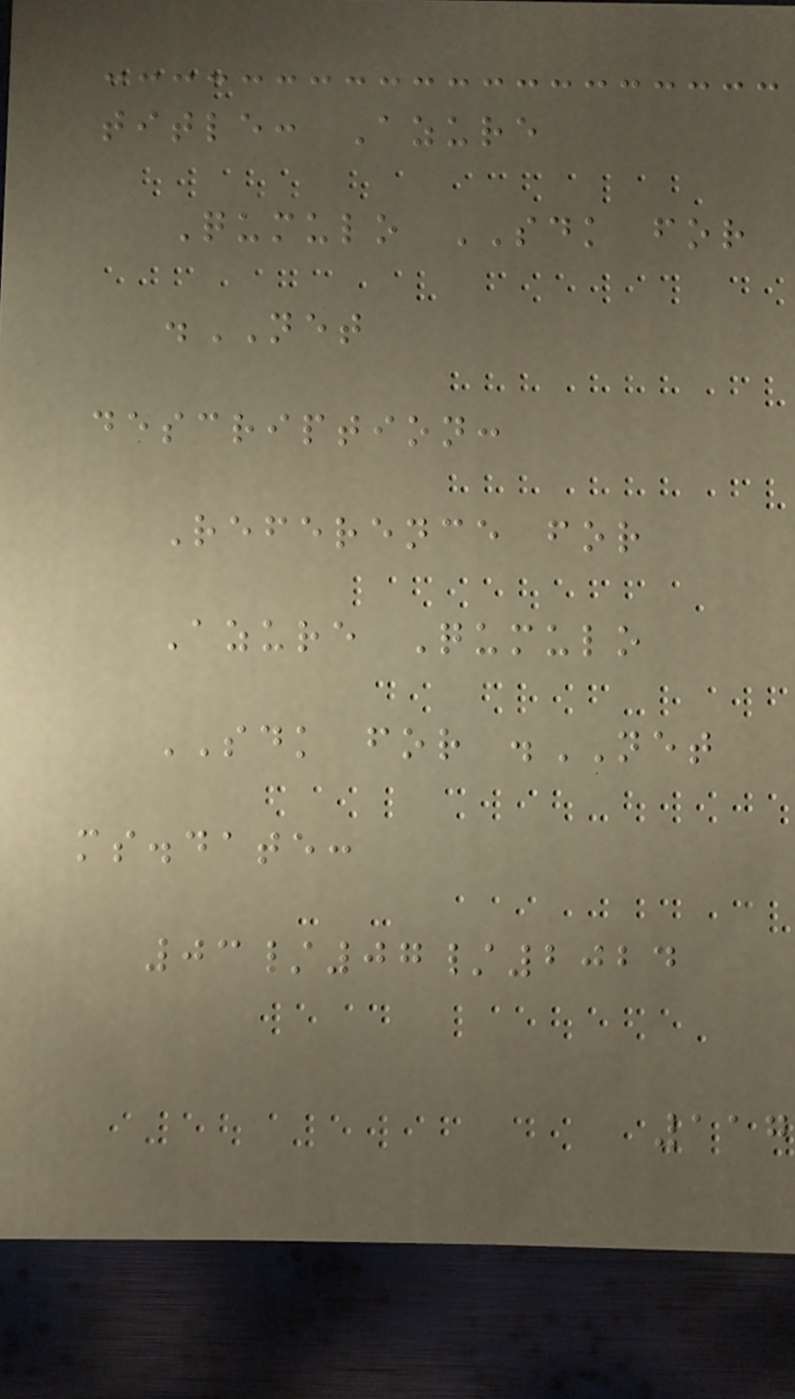title: Azure
Qumulo SDK for
.NET
description:
Reference for
Azure Qumulo
SDK for .NET
ms.date:
03/07/2024
117
